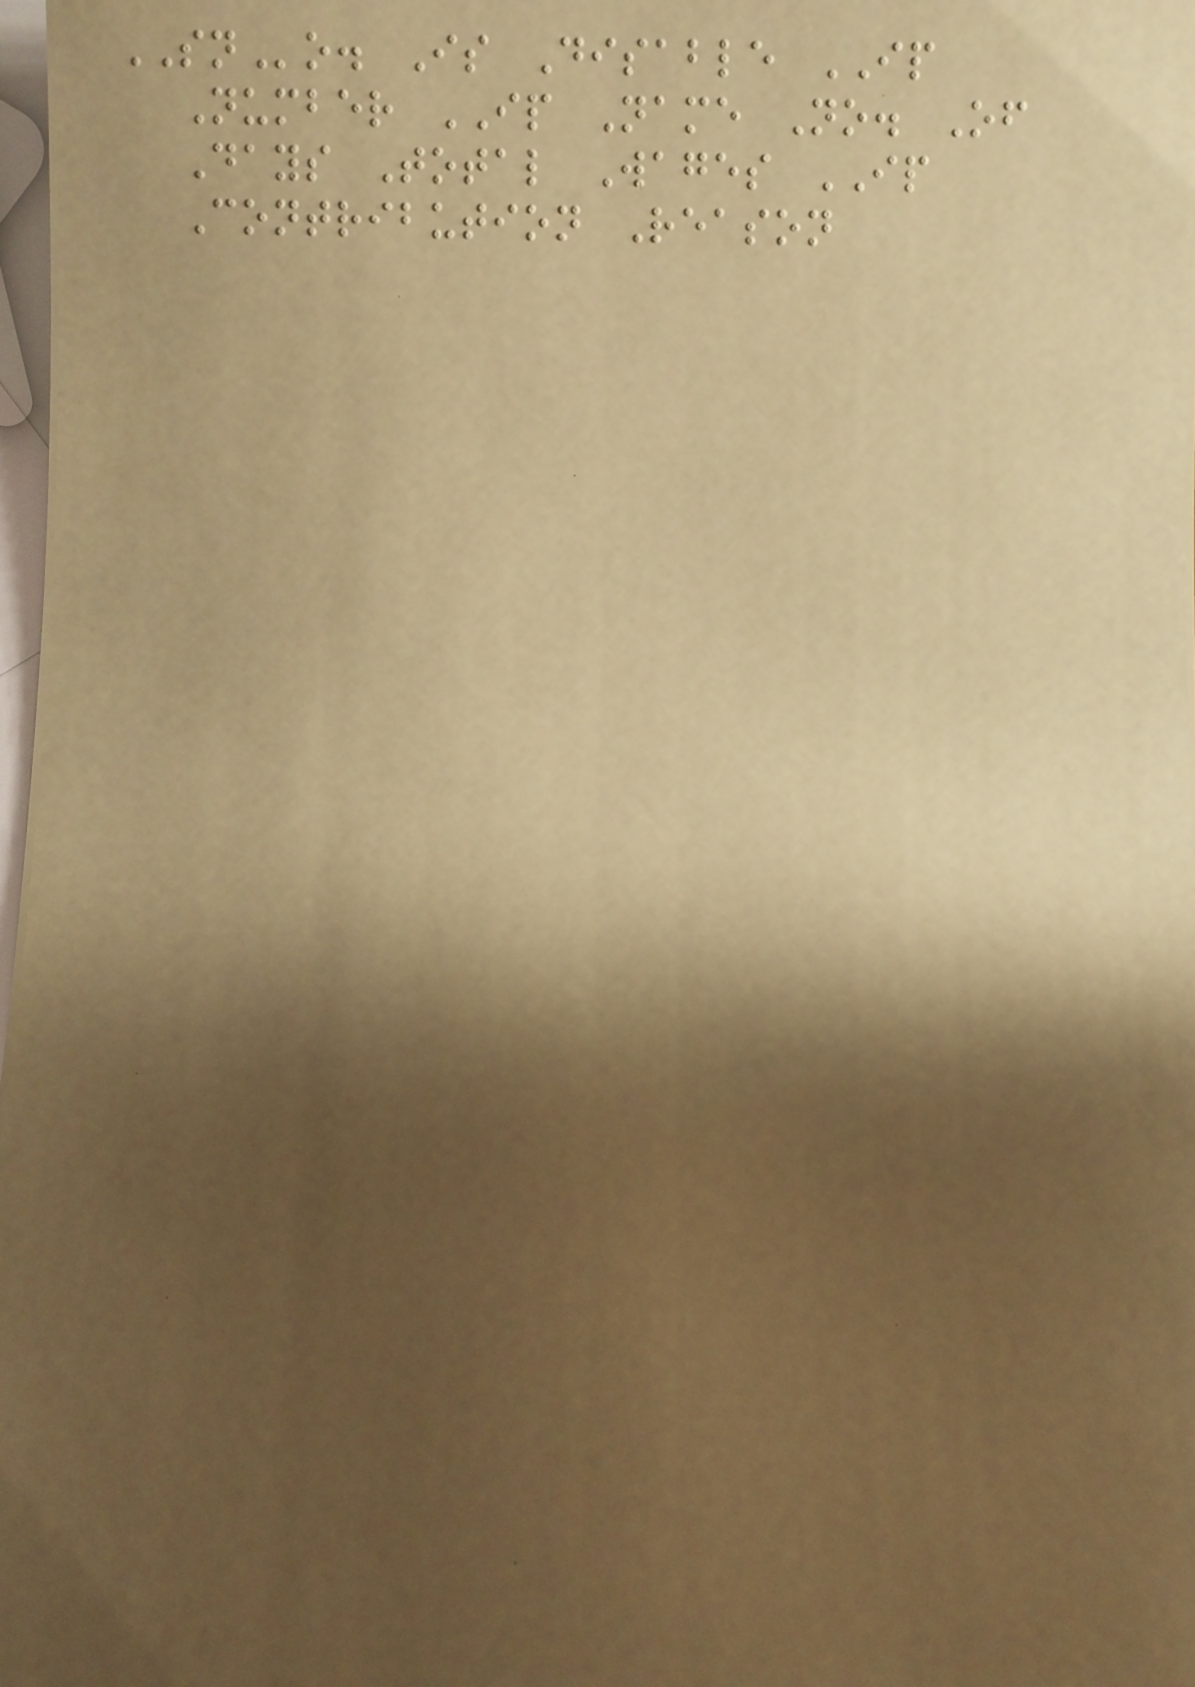SNo. Is Disable IP
Number IP Name No. Of
Days Total Wages IP
Contribution Reason
